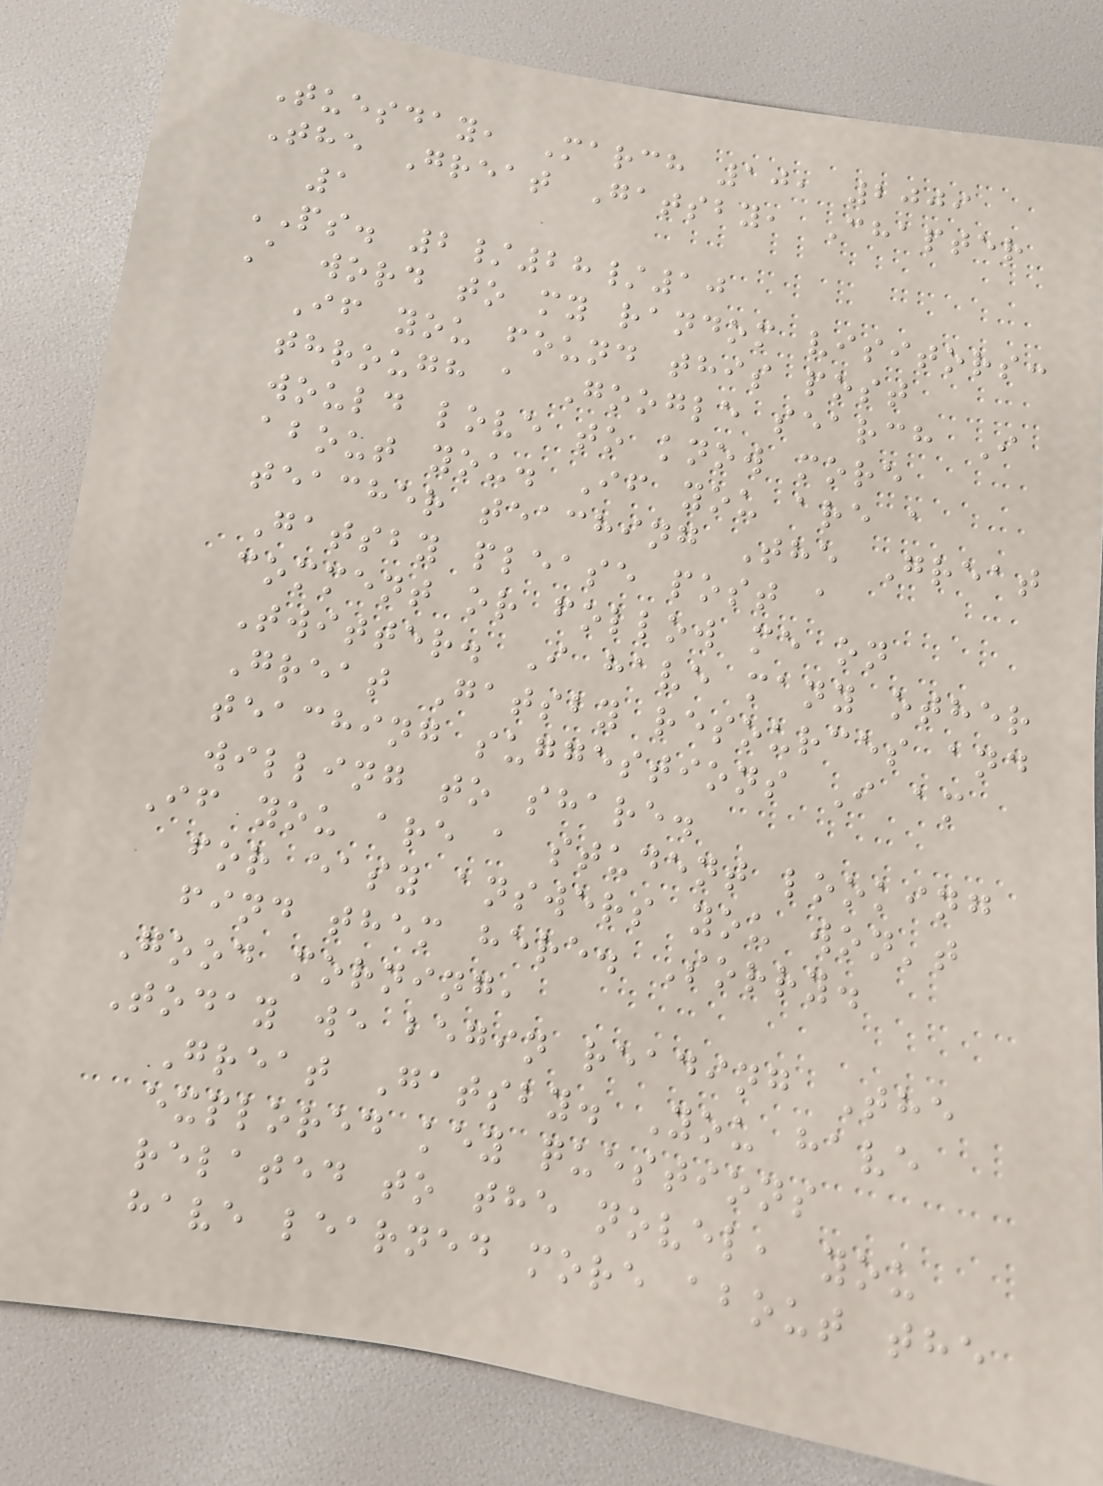Tuesday, March 10, 2009
The Great Gatsby, Chapter
1
PS. 2/28/10
A word to my random visitors:
If you found this post
through a Google search I
would love to know more
about you. If you are a
teacher teaching The Great
Gatsby please post a
comment or follow me on
Twitter. I have many other
Great Gatsby resources and
teaching suggestions I am
willing to share.
If you are a student looking
for easy answers you won't
find them here. Sorry.
Good morning,
Today we begin reading The
Great Gatsby. You have
explored key questions
related to the novel, you
have learned more about the
